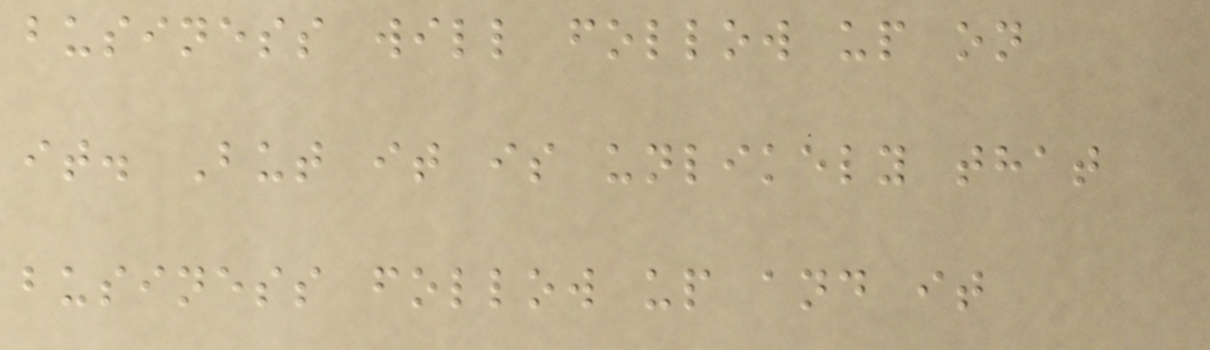business will follow up on
it. But it is unlikely that
business follow up and it
